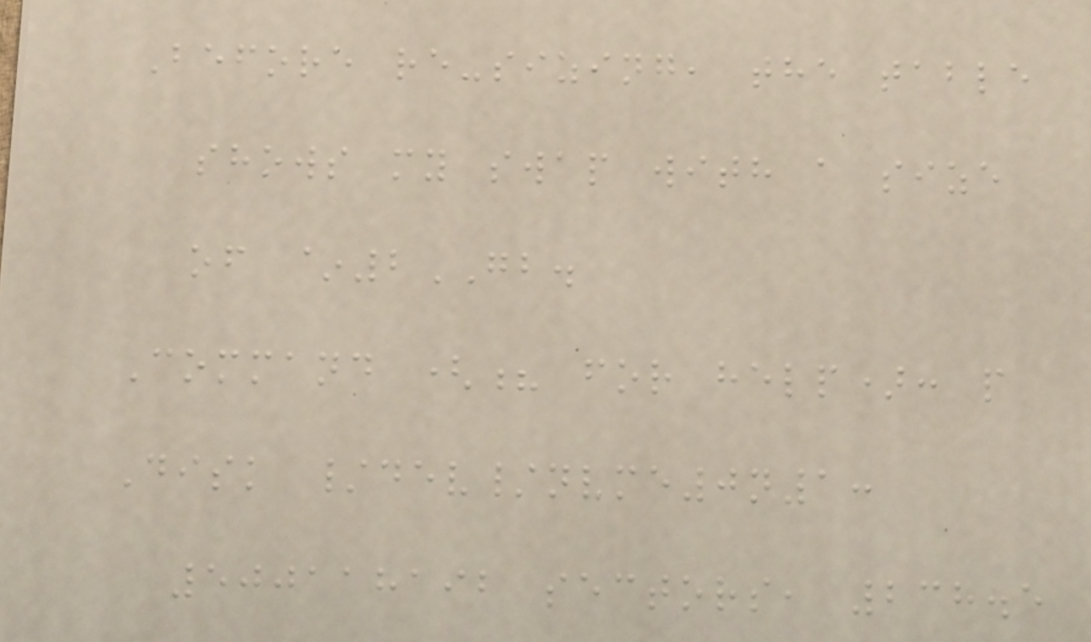Before re-sizing, the table
shows my swap with a size
of ~2GB.
Command (? for help): p
Disk /dev/nvme0n1:
500118192 sectors, 238.5
